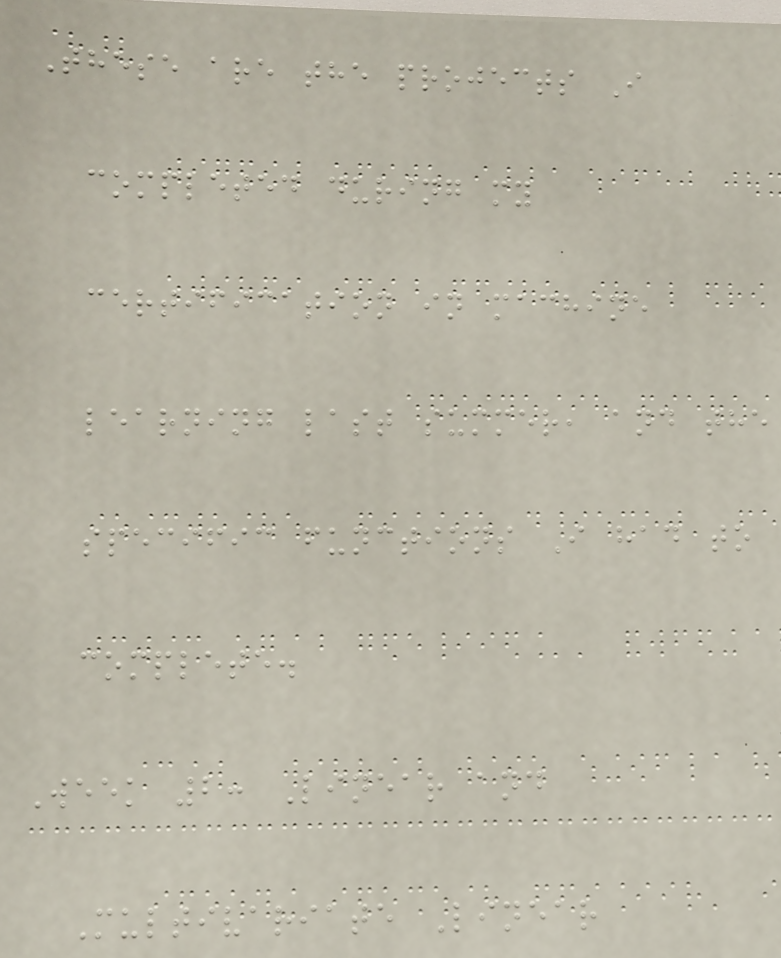These are the projects I
completed during my
certification in machine
learning last summer, and the
specific functions I had to
complete.
Week 2: Linear and
Multivariate Linear
